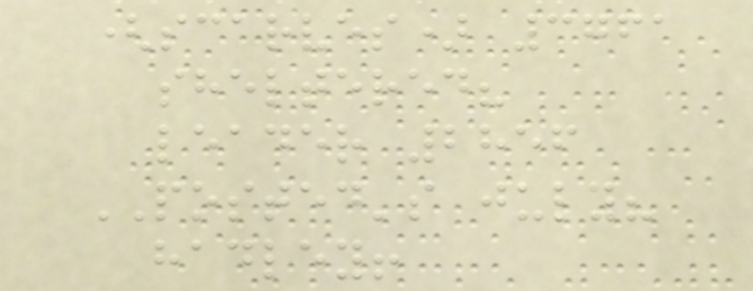(scarves) 3761
sheltered?
leader 2856
POSTED's july?
hadley!
